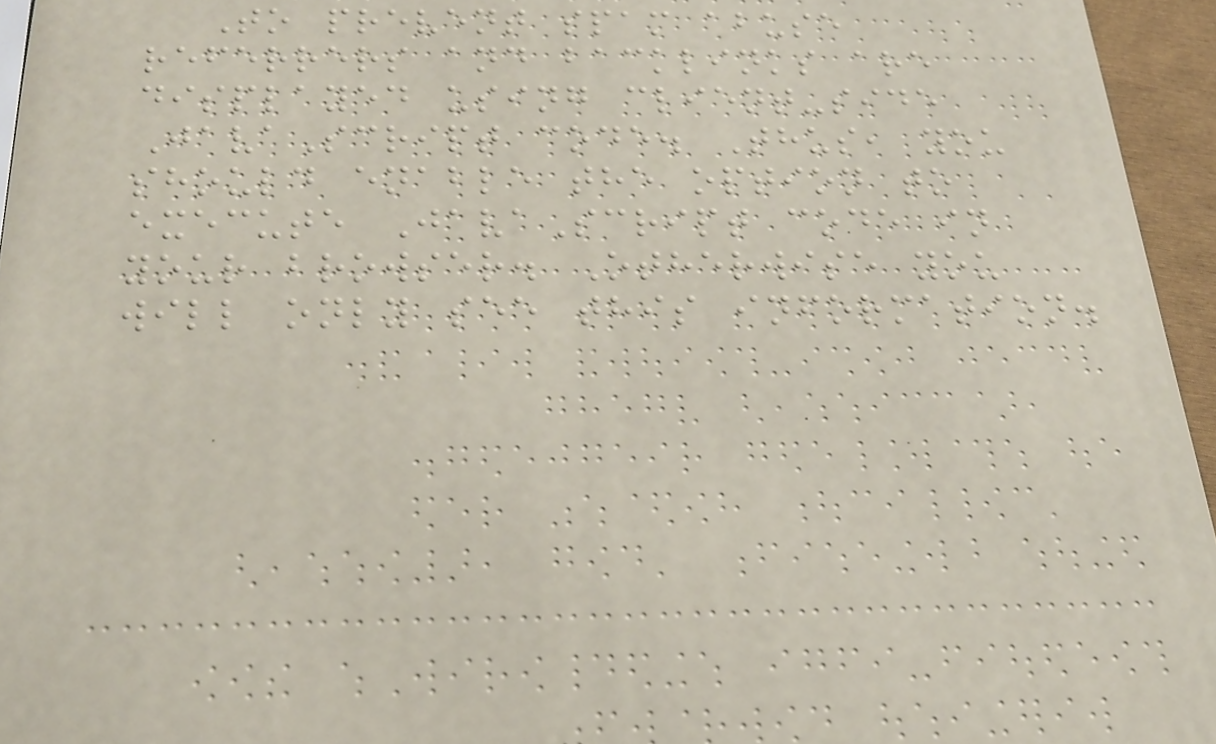To prevent spam abuse
referrers and backlinks are
displayed using client-side
JavaScript code. Thus, you
should enable the option to
execute JavaScript code in
your browser. Otherwise you
will only see this information.
